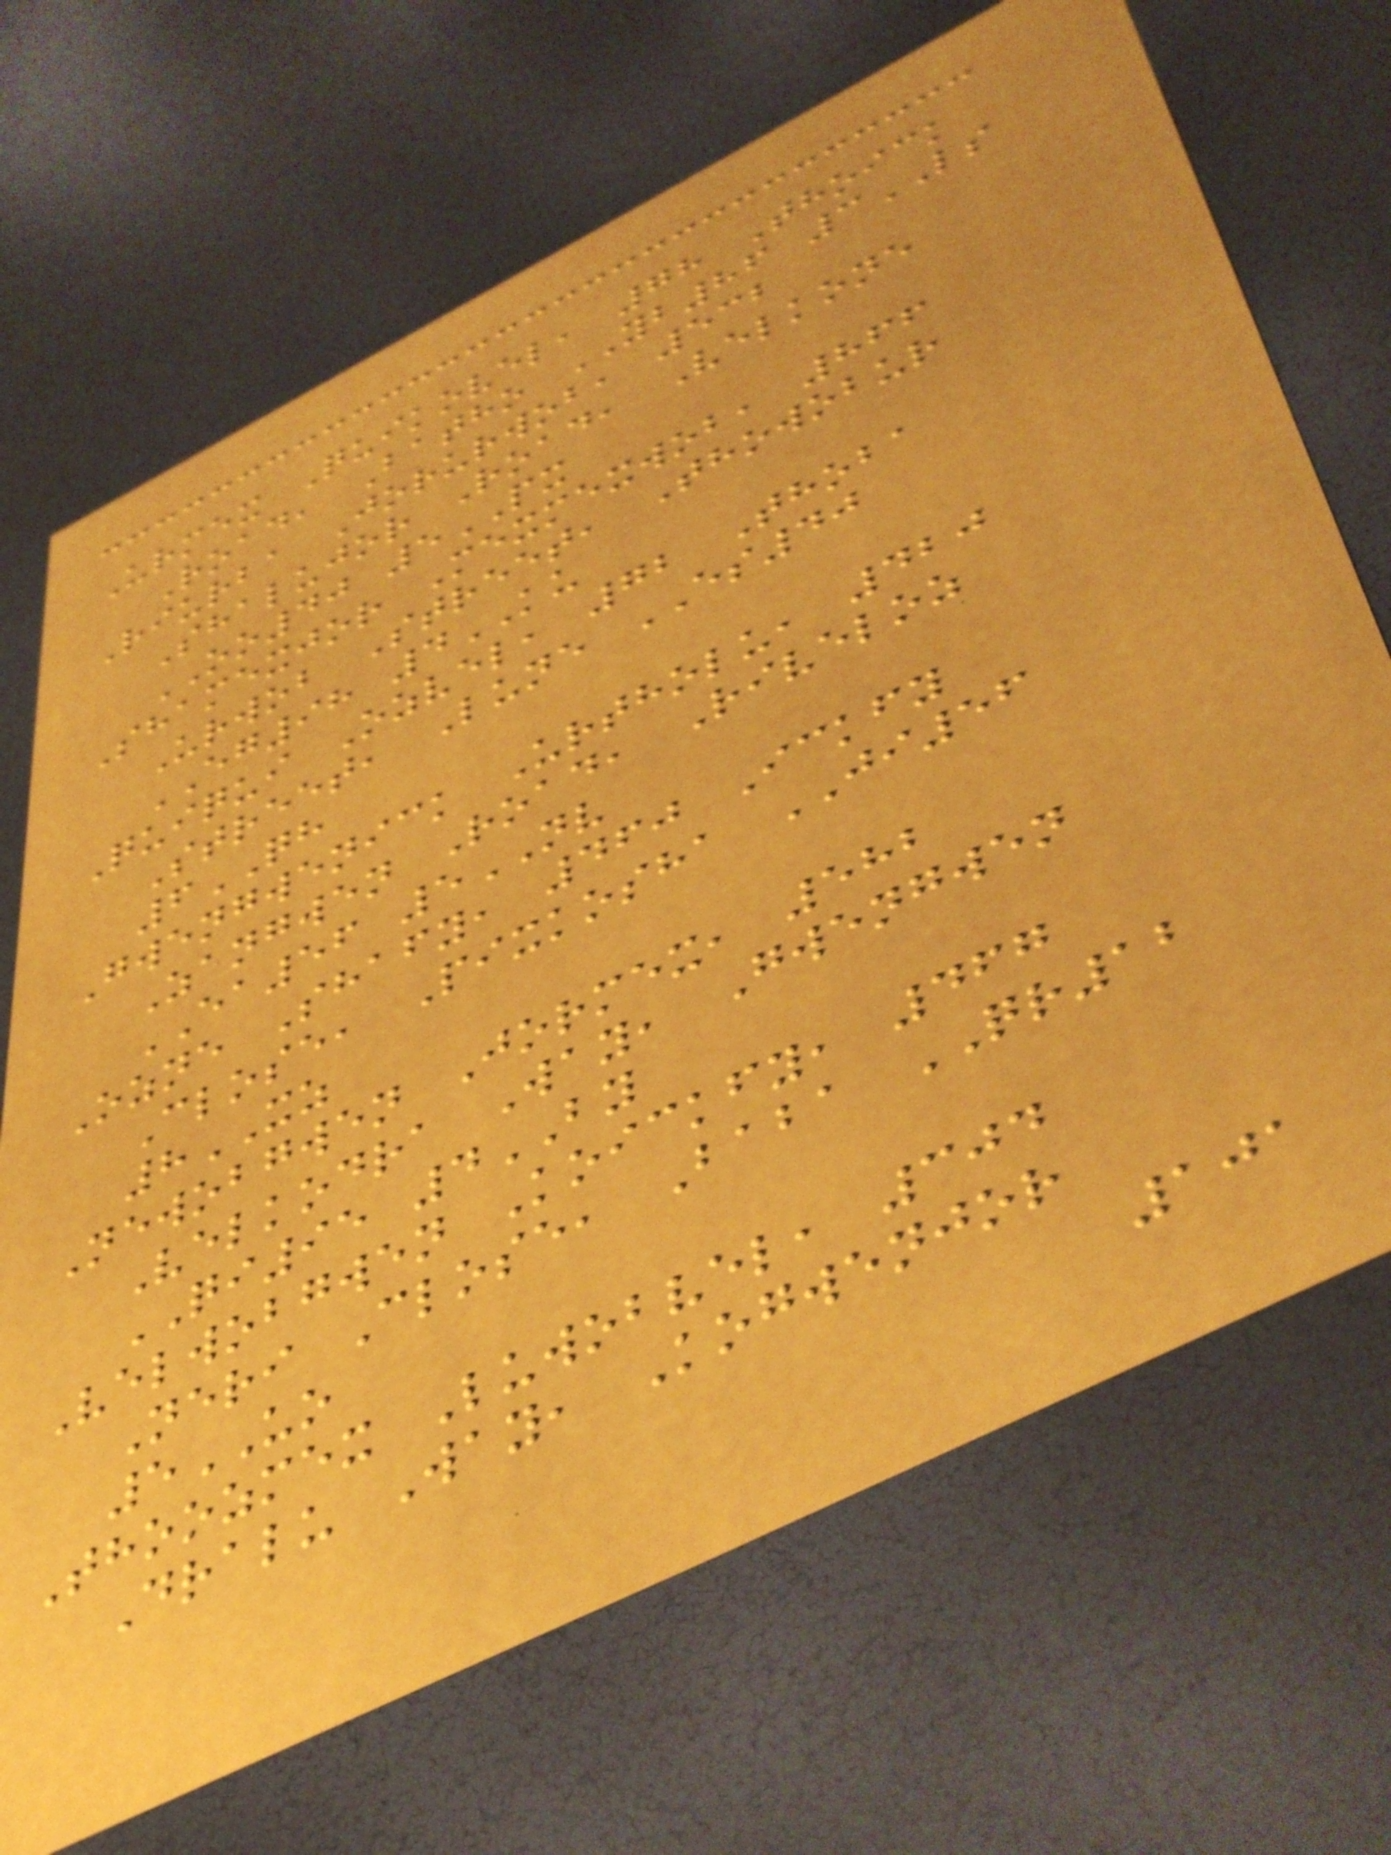Urmex Quikovel, 78 Thoick
Road, Batho YB86 3LS
Riurba Jorurwob, 532
Shalujor Road, Velkone
OO40 5PX
Shamexjor Mexmexwob, 866
Urwob Street, Thowobur
EG98 4KU
Quiqui Ozvel, 72 Thoba
Street, Lune ES40
6QH
Gwengwenick Urtholu, 420
Zangwen Road, Riveloz
EA56 5NV
Ozne Shafy, 460 Ickfy
Close, Pixkosha JI56
8XZ
Newobgwen Jormex, 582
Velkodra Way, Gwengwen
QI95 4BY
Velwobgwen Koickfy, 467
Neri Close, Baba QR12
5UO
Thoozmex Luwobvel, 304
Dralu Way, Kogwenjor
101
